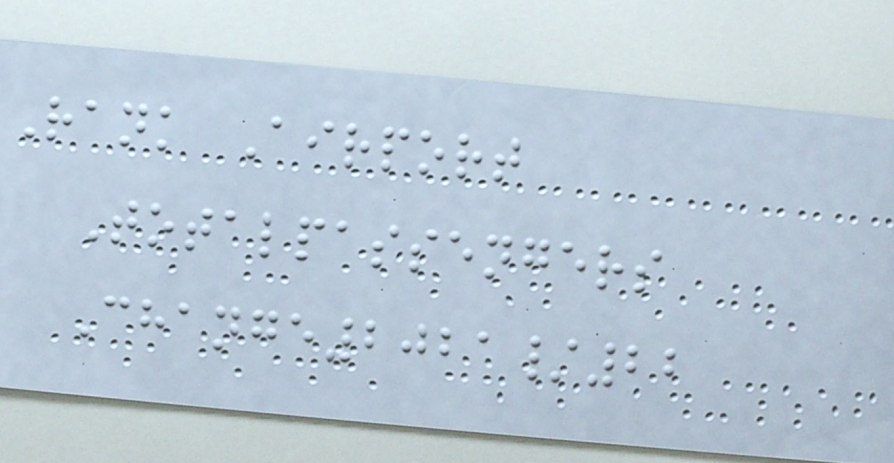Rank Airport
Totalpassengers
Change2021/22
